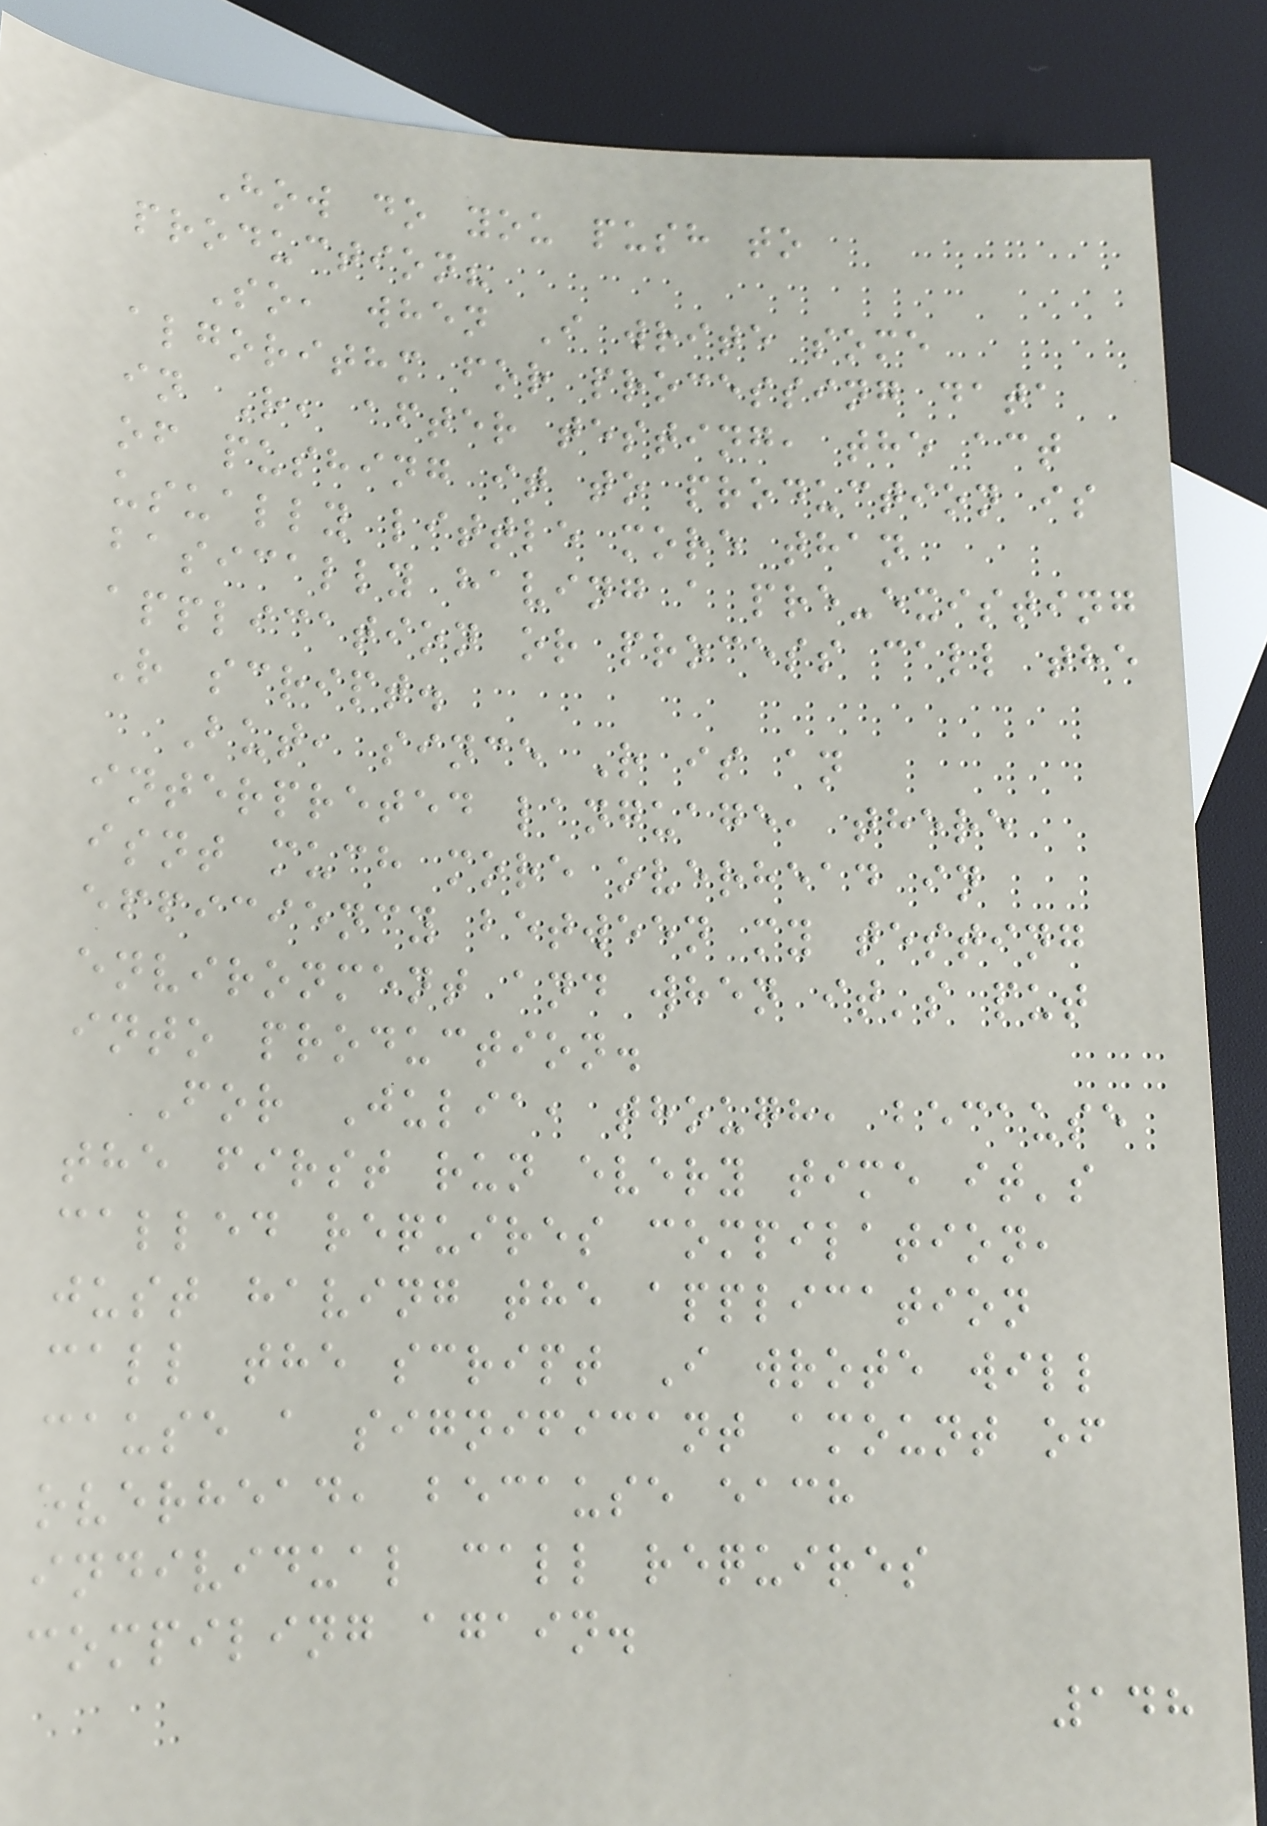How do you push to
production?
So, when I write some
algorithm for processing data
in R, after testing, the act
of pushing it to production is
usually little more than
basically having a pre-existing
application or process call the
R script.
But, since R is an
interpreted language, there
isnt much more overhead in
efficiency between my testing
environment and when it's put
into production.
For Julia, though, because
the first run every time it's
called requires compilation,
just having the application
call the script I wrote will
cause a significant amount of
overhead, because each
individual call requires
compiling again.
148
